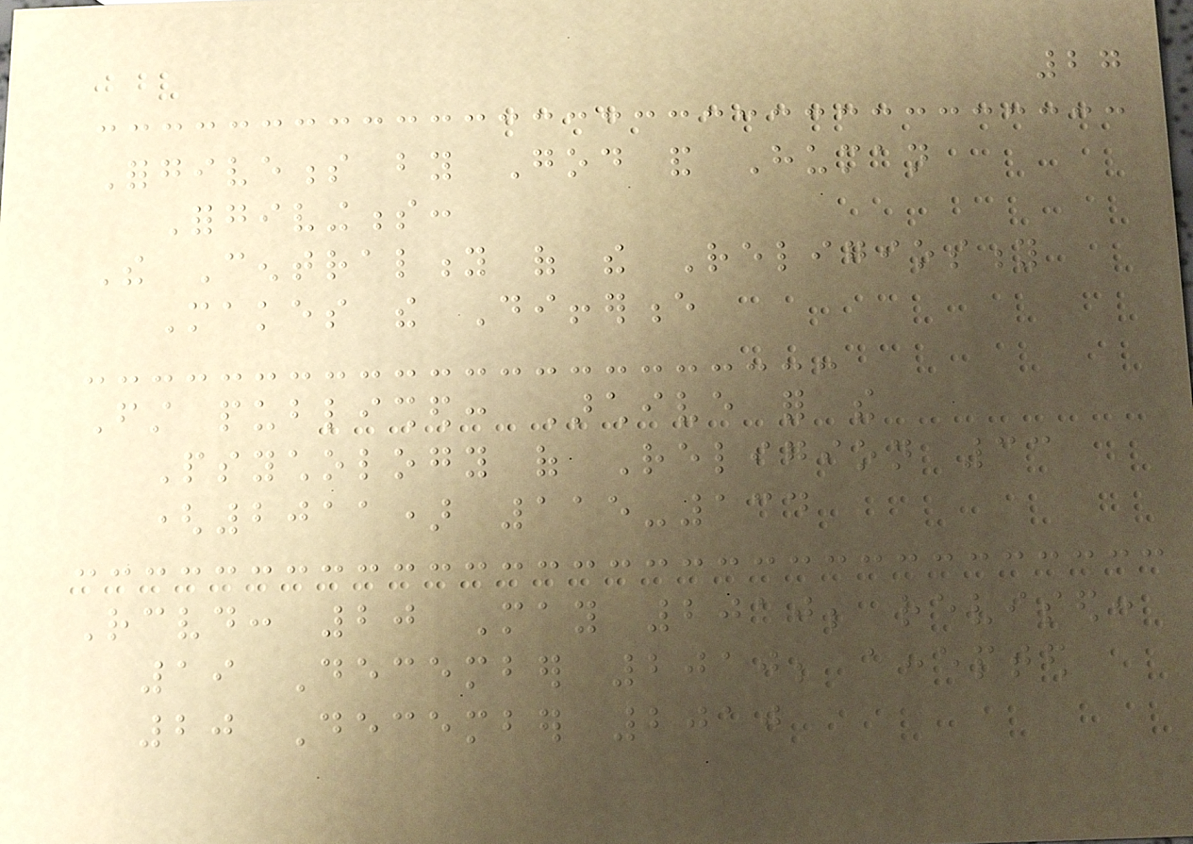27
Forgiveness by God and Human
Forgivingness:
The Centrality of the Religiosity
Makes the Difference
First published: Archive for the
Psychology of Religion 33
(2011) 115-134
Received: 20 May 2010; revised:
19 December 2010; accepted
20 December 2010
